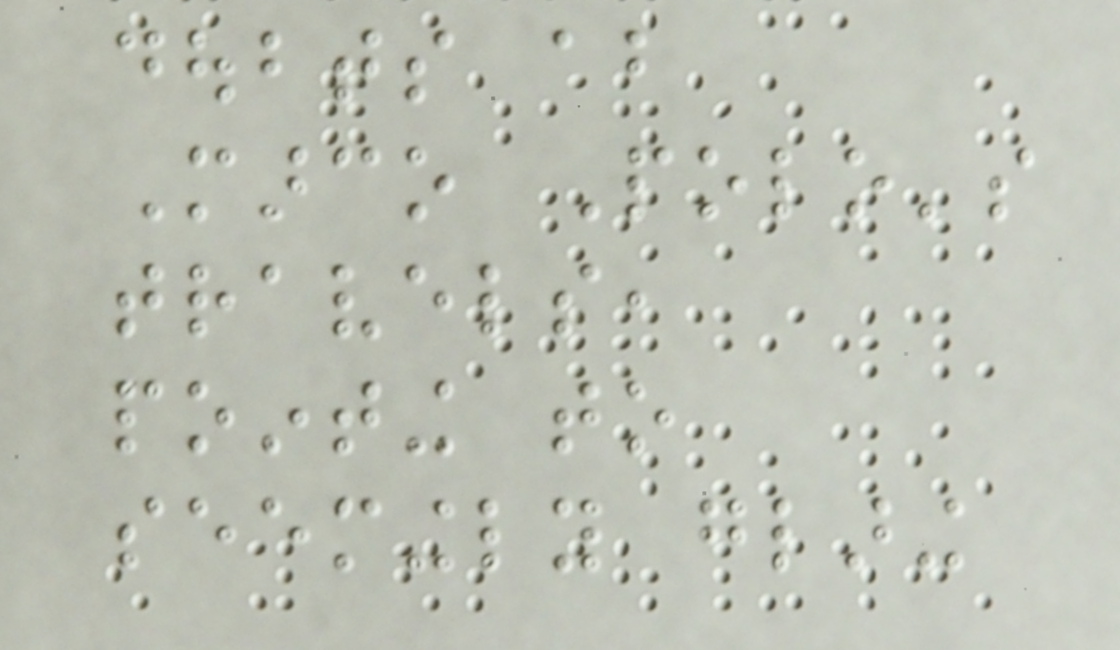doubts about
Marco Polo's
travels,
pointing to
seemingly glaring
